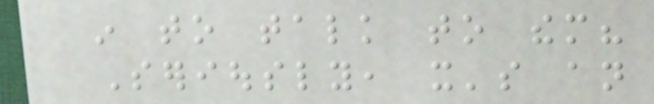in to talk to them?
Seriously, it's an
